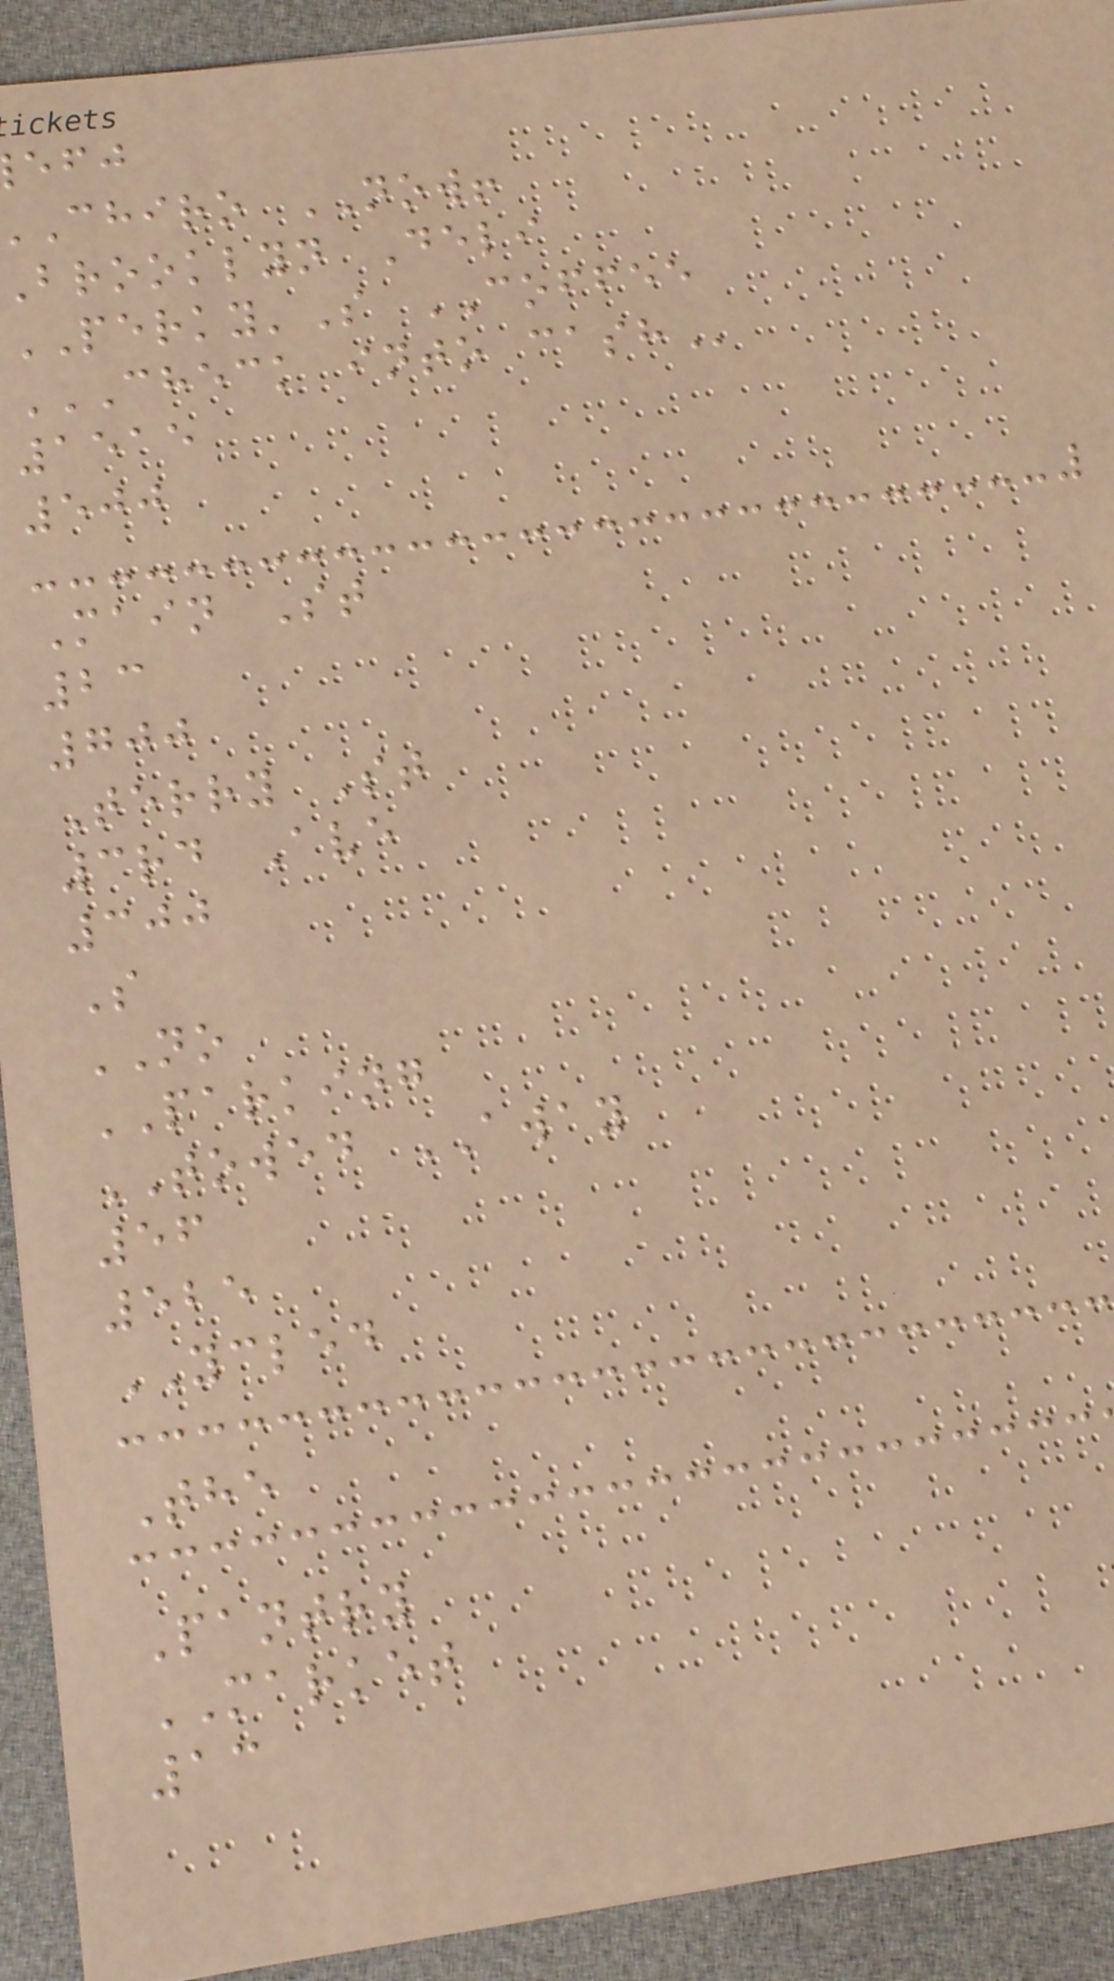chiro NOW!
brooklyn Deli
PERKY'S COFFEE
CHECK INTO CASH
1515
500
Main St
23
700
Terry St
3rd Ave
300
S
NO
PARKING
TOWED AWAY
56
525
YCLED
The
Pantry
MARKET
13
